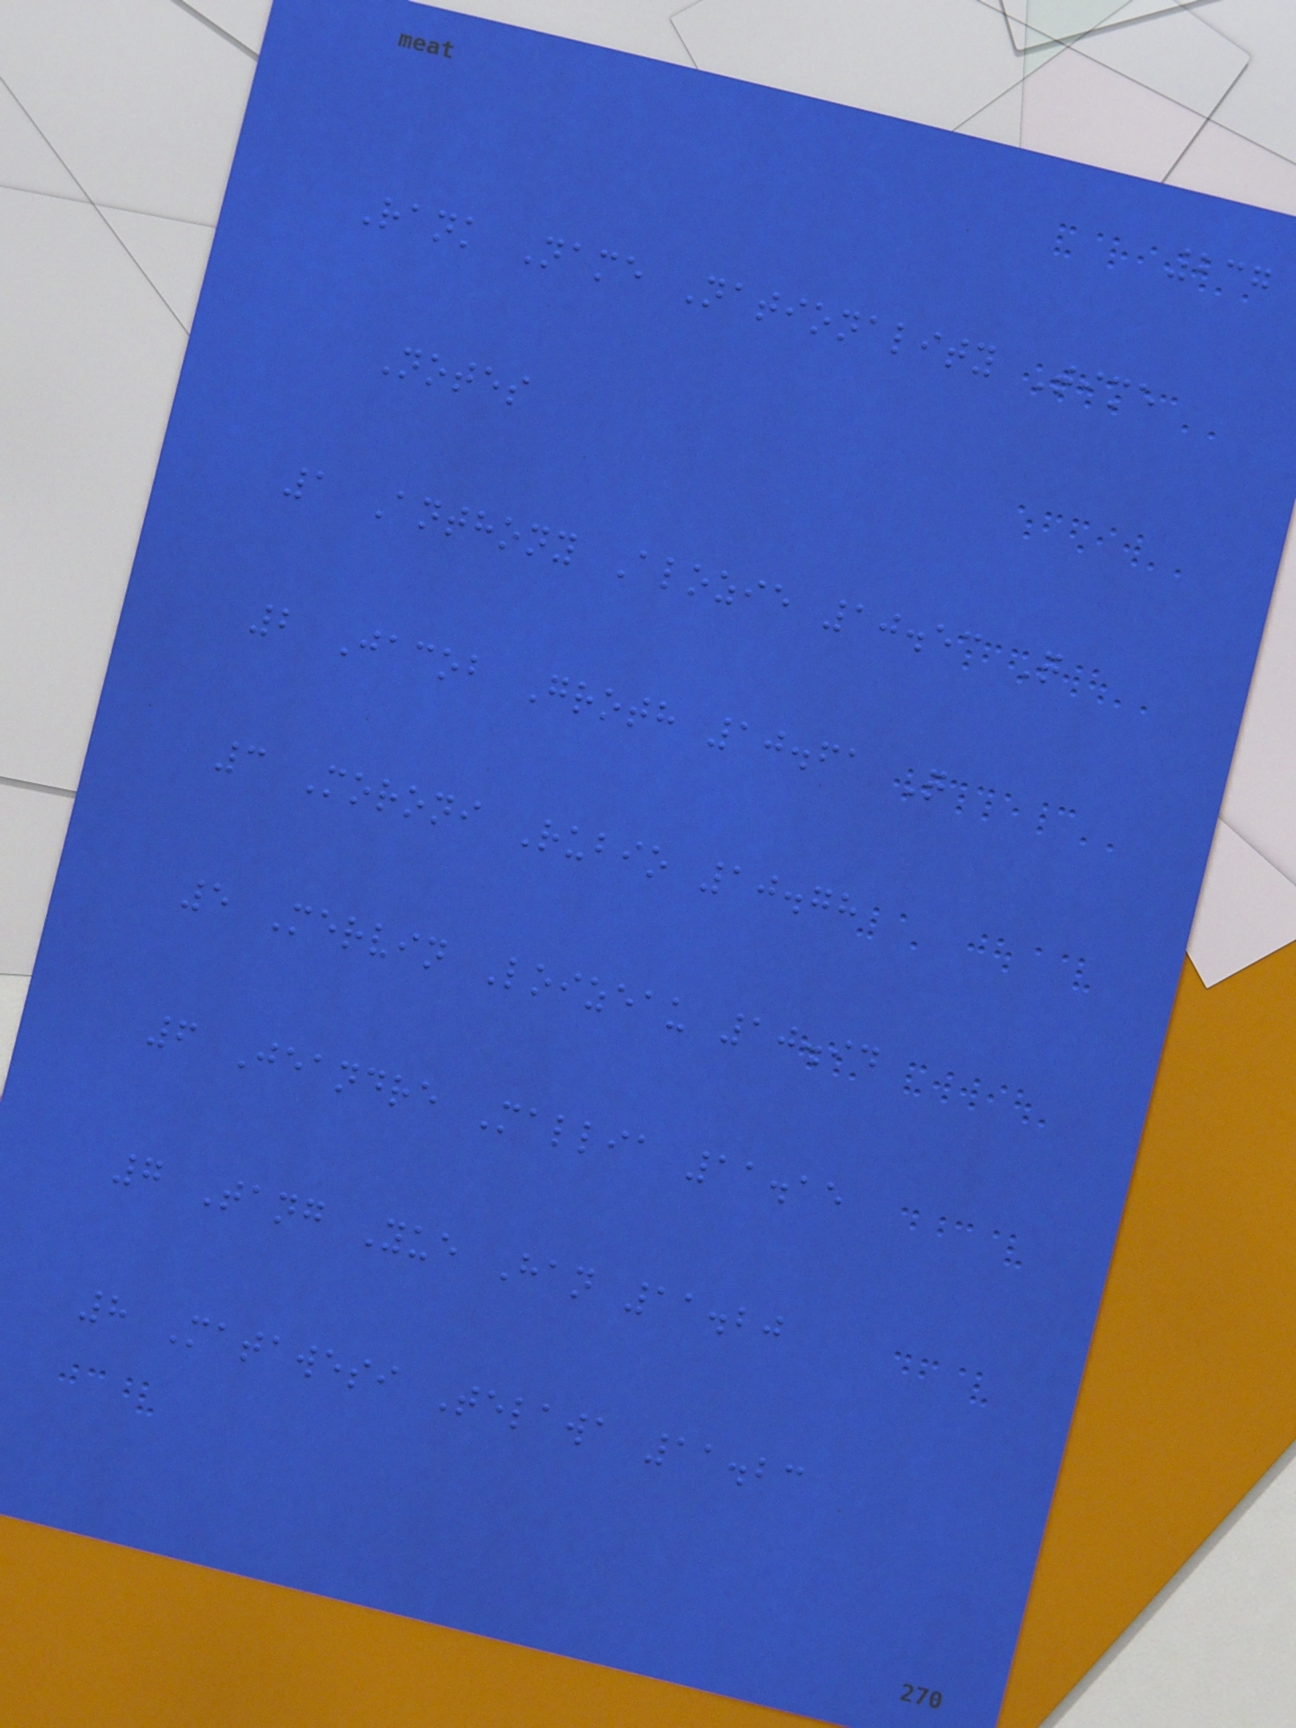237
Rank Name Nationality Time
Notes
1 Anthony Alozie 10.53 Q
2 Jacob Groth 10.61 Q
3 Moroni Rubio 10.78
5 Mervin Loizeau 10.94
6 Jeandre Mallia 11.15
7 Tang Yue Han 11.20
8 Matawesi Telawa 11.23
